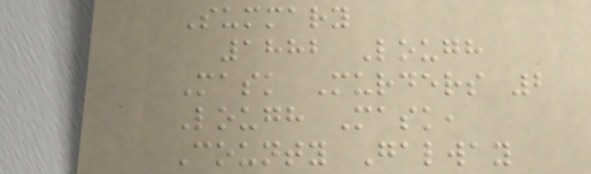Summary
1882 Lough
Mask Murders 2
Lough Mask,
County Galway
